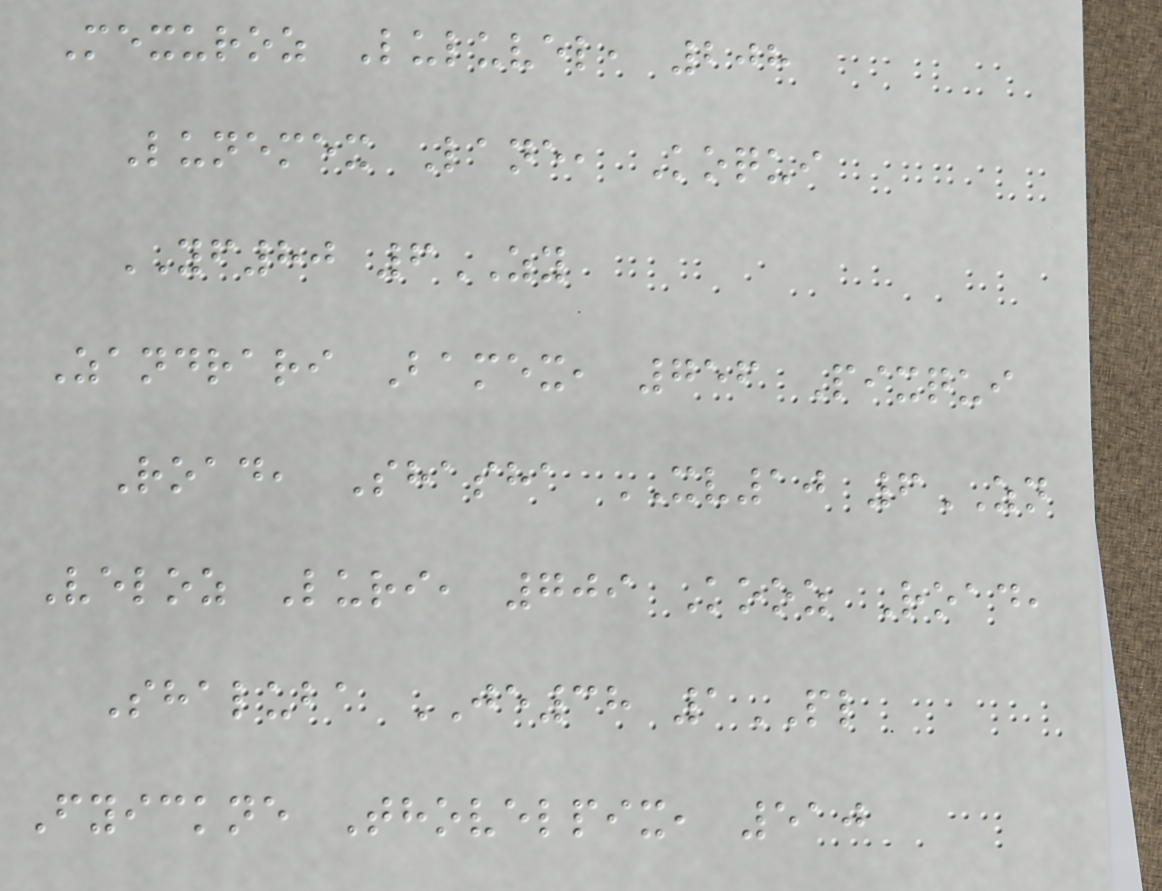Mexuroz Luluvel, 208
Lunemex Lane, Koqui
YF80 6ZY
Zandrari Bamex, 756 Pixqui
Road, Shasha XV10 6ZN
Veloz Luri, 709 Kooz Road,
Shaluba JE38 1PL
Fyickne Thovelpix, 510
